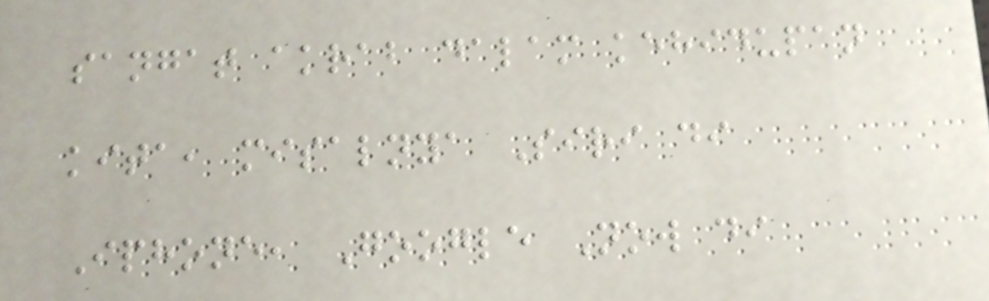sangat akrab dalam kehidupan
kita, misalnya Siri di
Iphone, Google Now di
